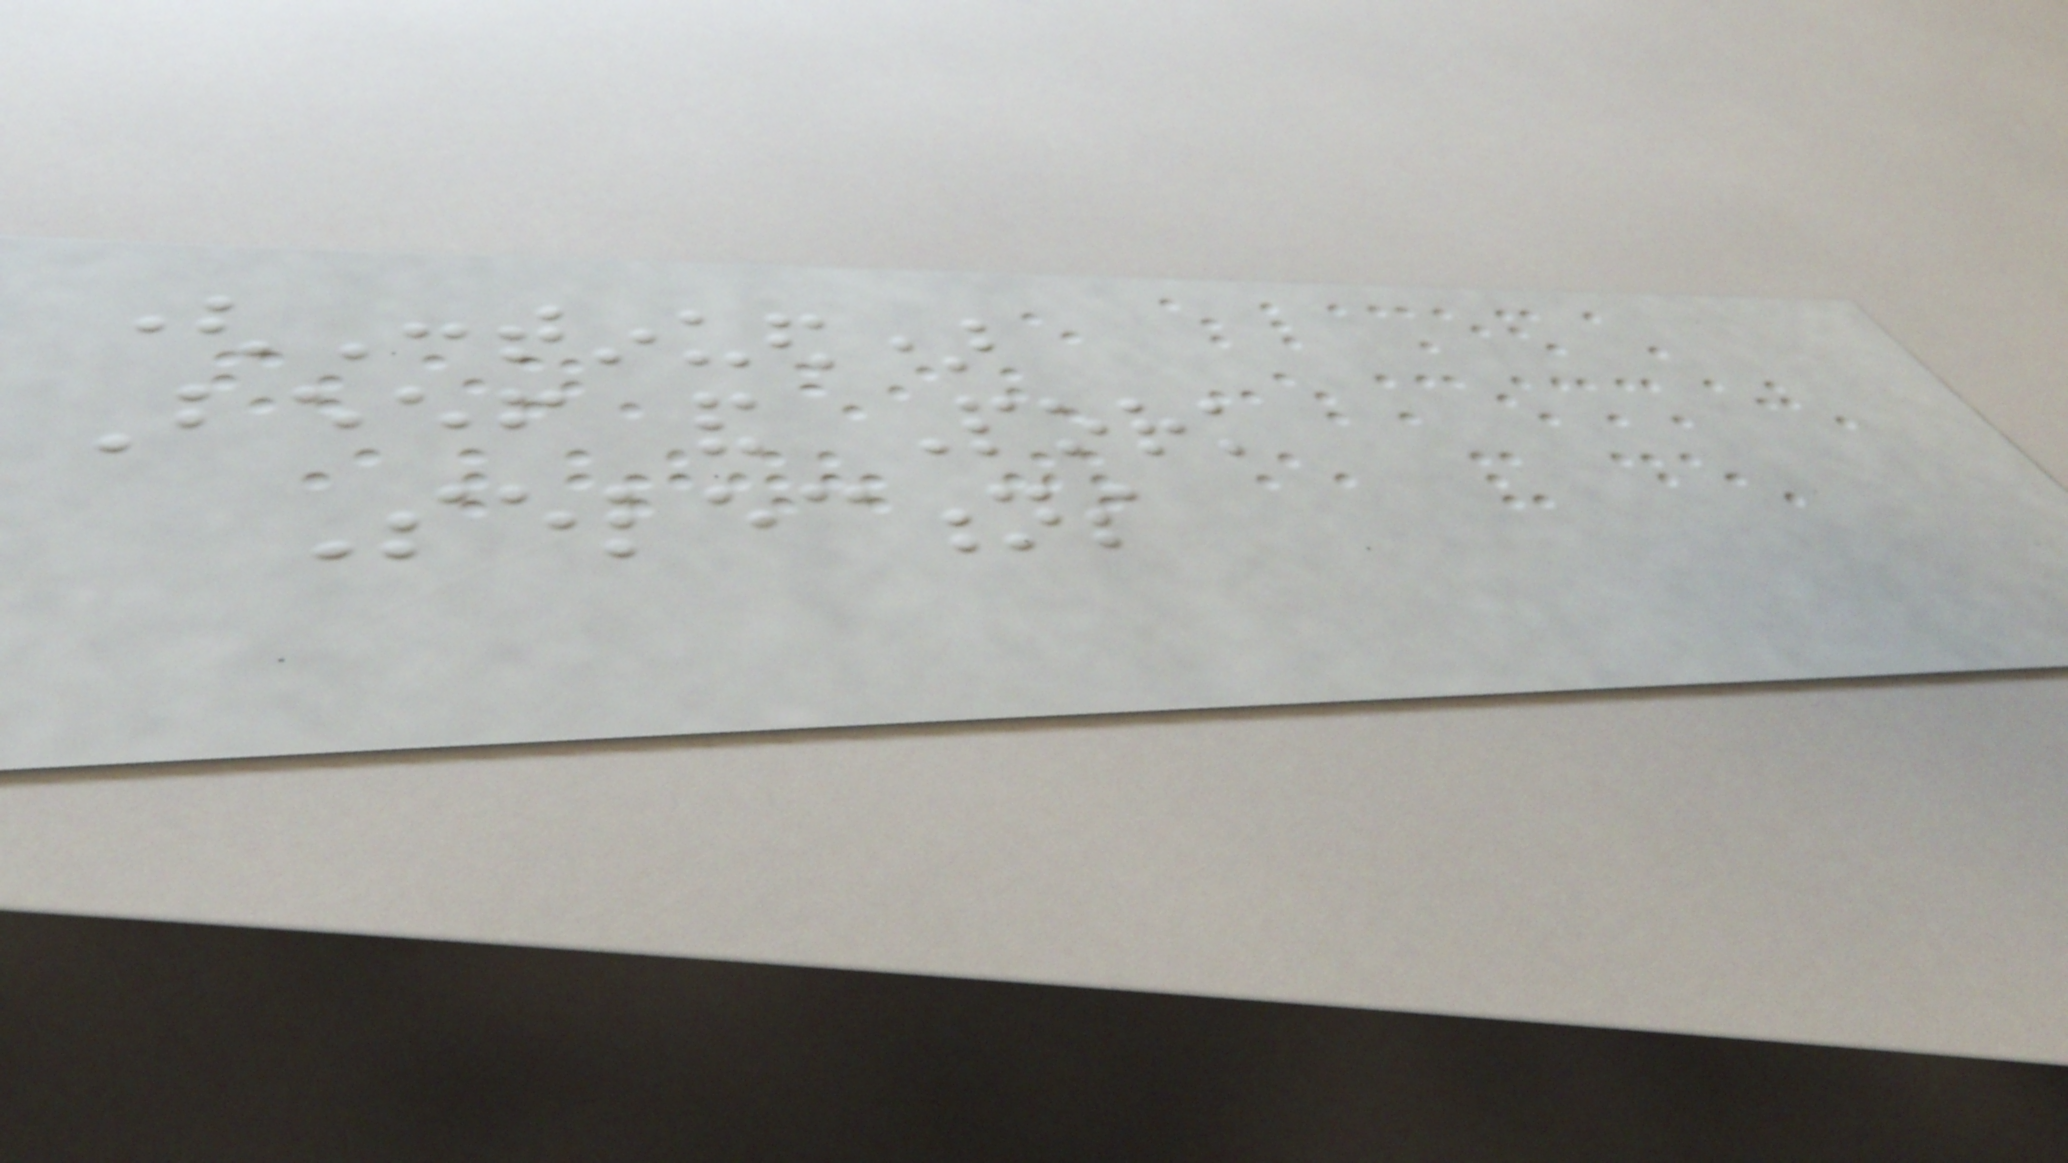(Continued)
Beef and Pork
Selections
